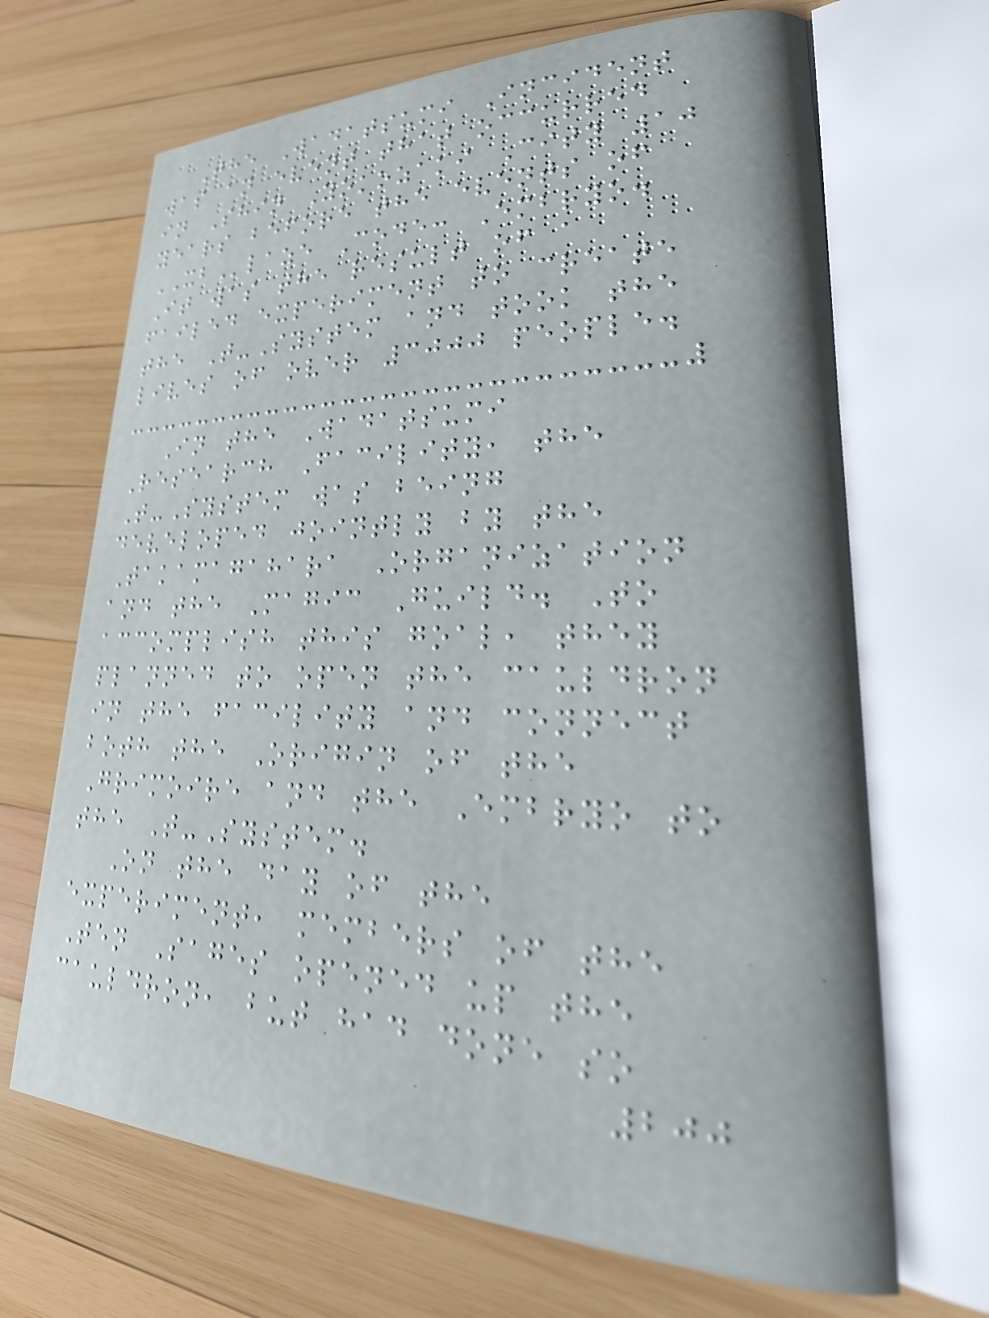The Wadatsumi Incident
was an event that occurred
in Shin Yokozaki City 10
years before the events of
XBlaze Code: Embryo.
It was the result of a
failed experiment to create
the T-System and took the
lives of over 3000 people.
In the Wadatsumi
Research Facility, the
T-System was being
developed jointly by the
Takamagahara Organization
and the Magic Guild. To
accomplish this goal, they
planned to open the cauldron
in the facility and connect
both the Origin of the
Grimoire and the Embryo to
the T-System.
On the day of the
experiment, members of the
Ten Sages opened up the
cauldron, but had done so
200
